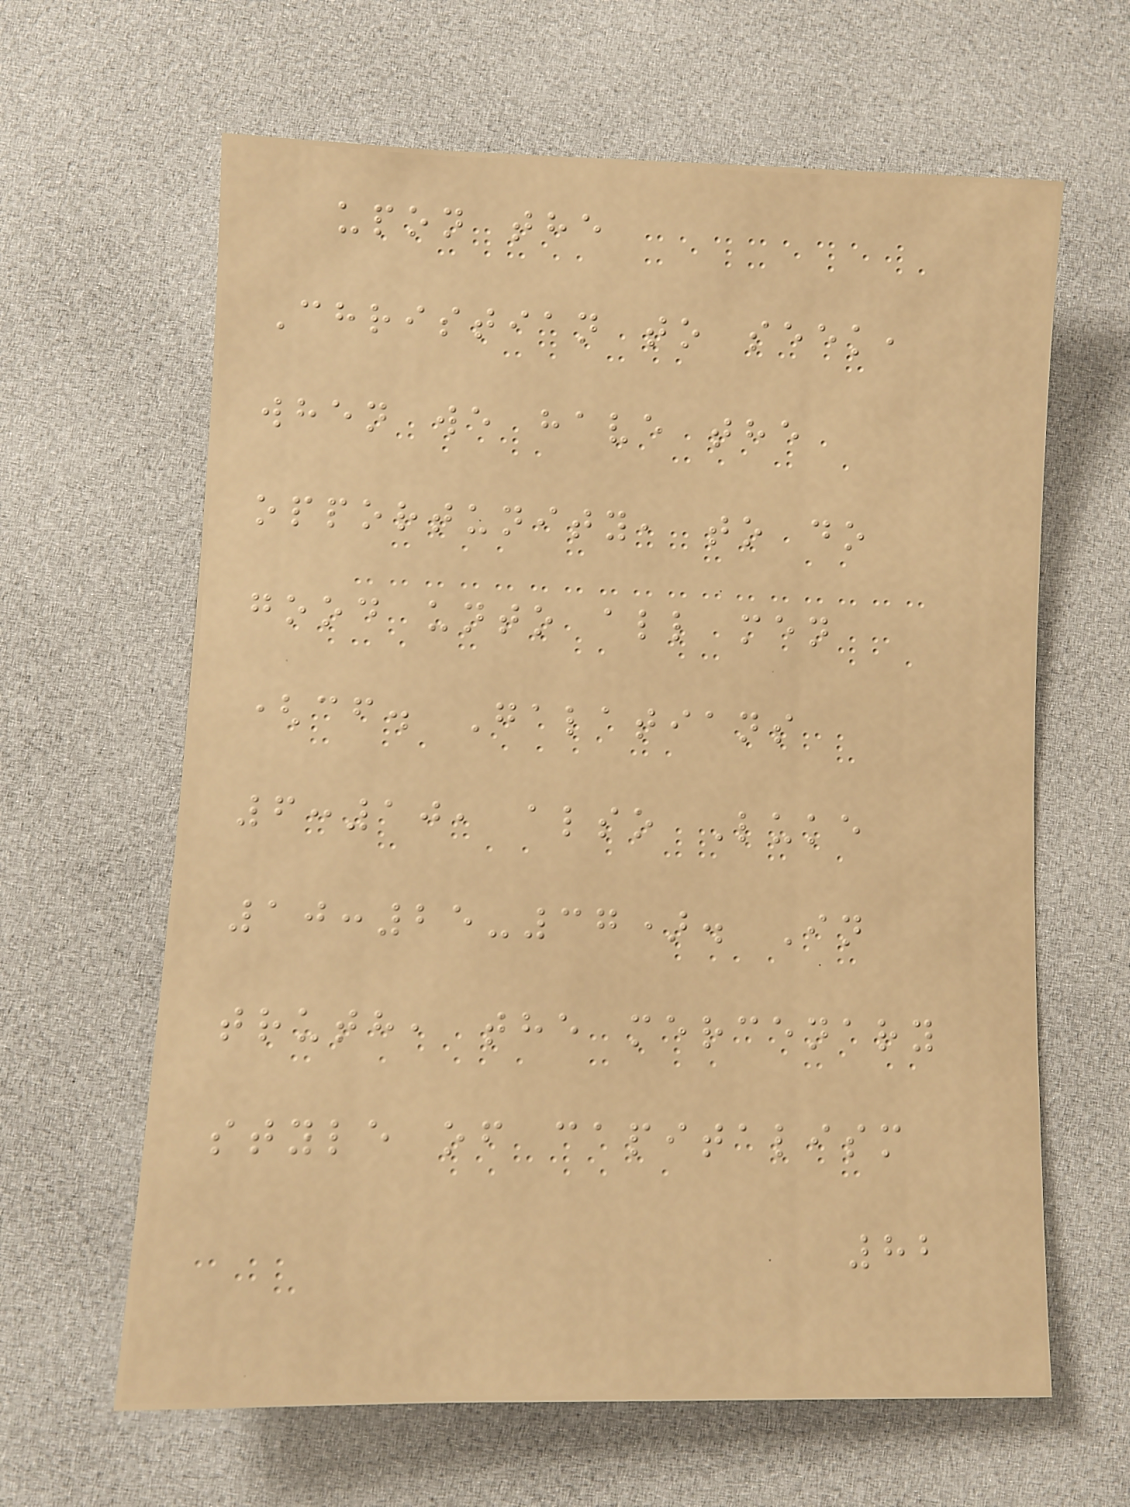upon the
Christian to seek,
when we have the
opportunity, to do
good unto all men
(cf. Galatians
6:10, also Luke
10:25-37). In
truth, the mercenary
style of capitalism
82
